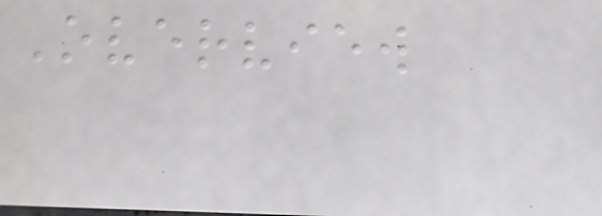Overview
